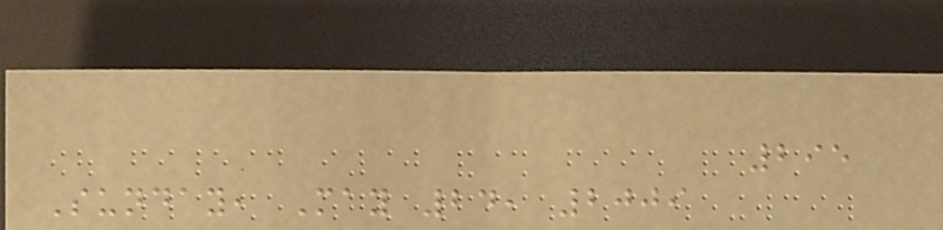295
Sunday, May 24, 2009
